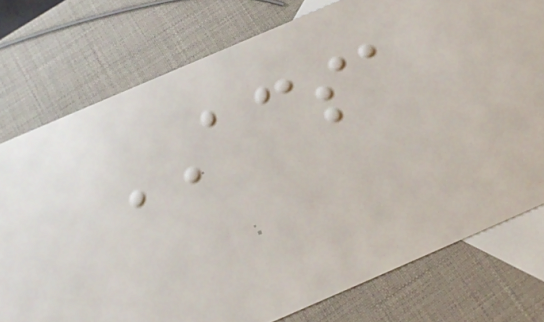ACSA
